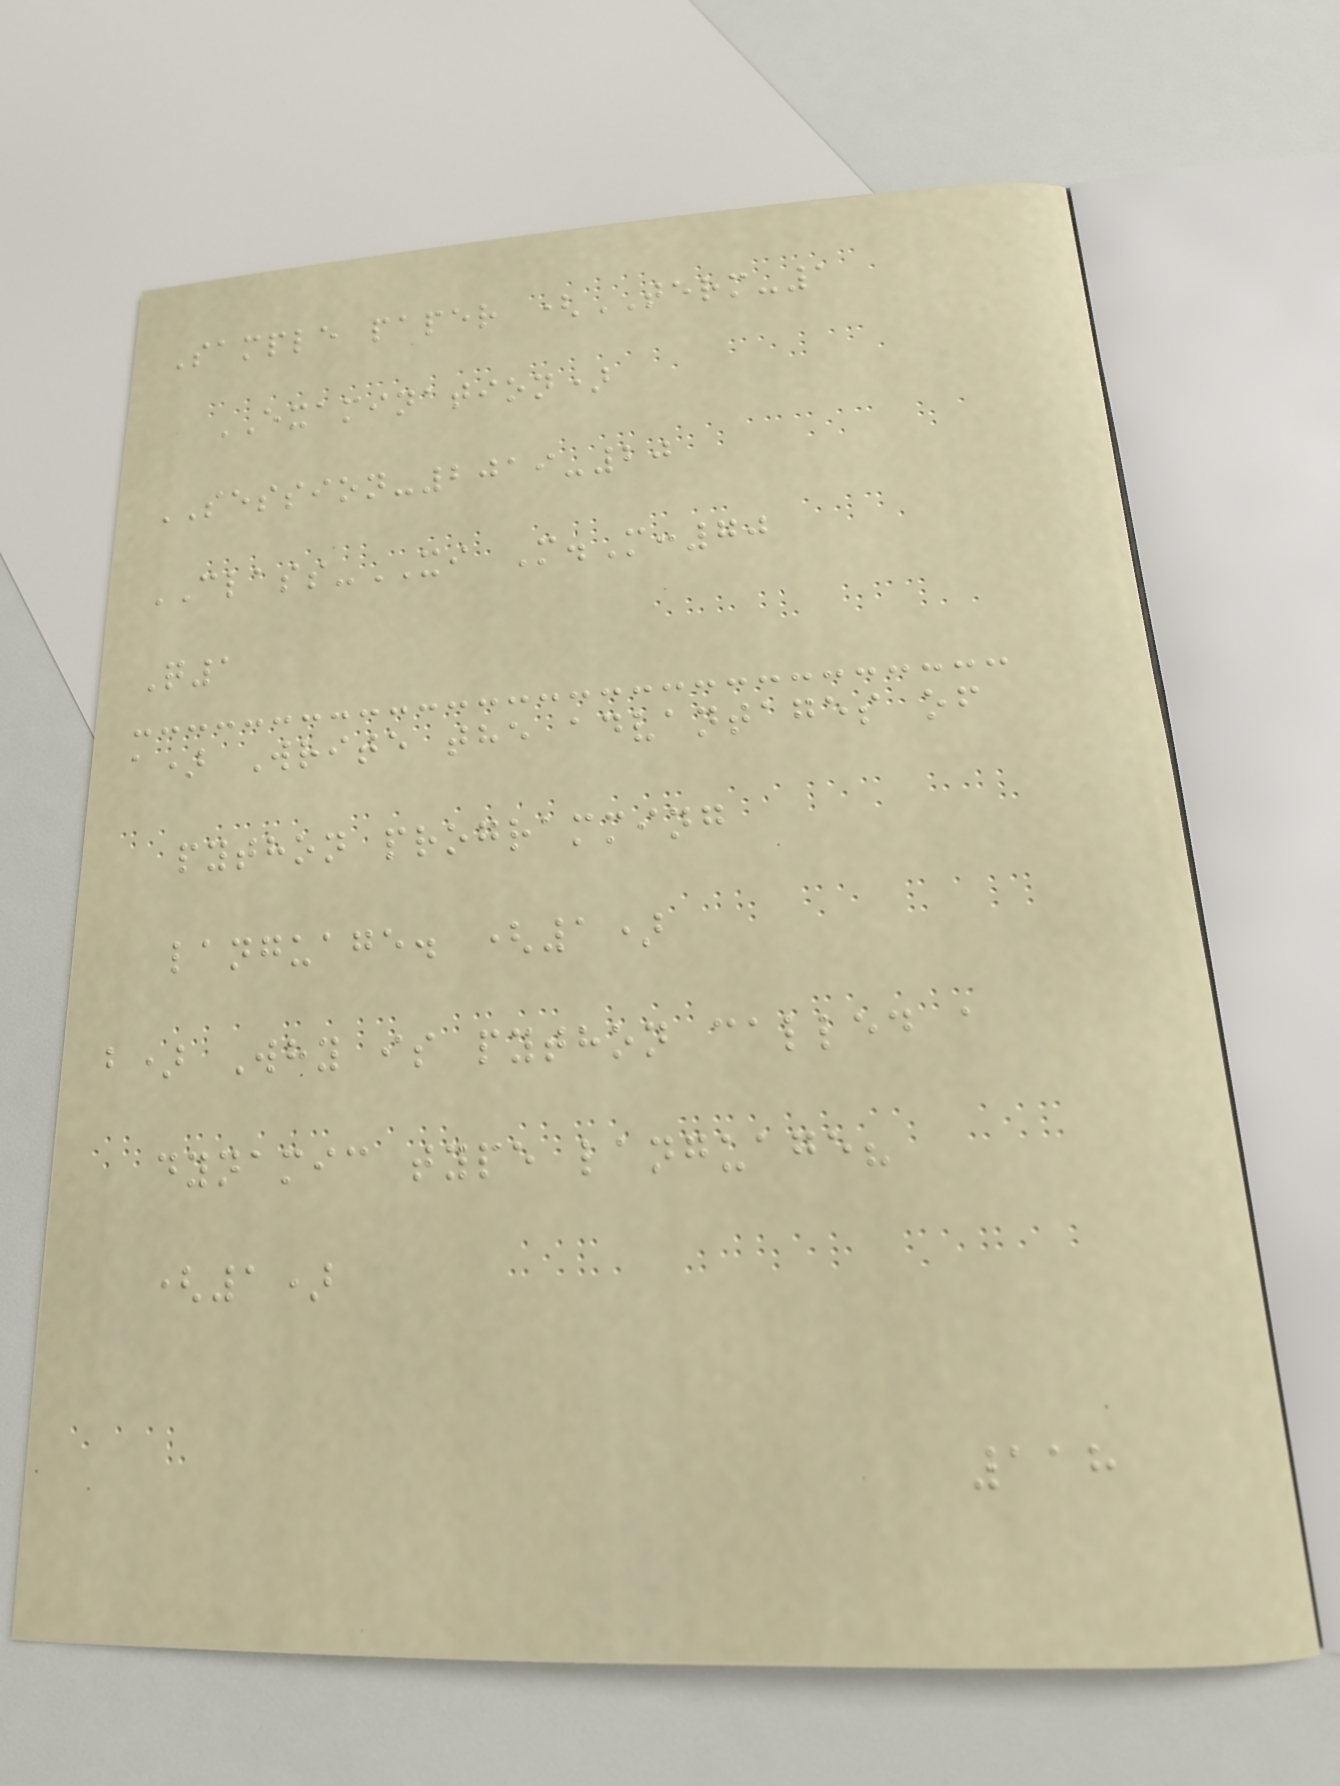Sample paper (TERM-1
EXAMINATION)
SESSION-2019-20
CLASS-XI M.M:70
Q1
a) Write the advantages of
python programming
language. (1)
b) Why is python called a
dynamic type language?
(1)
118
